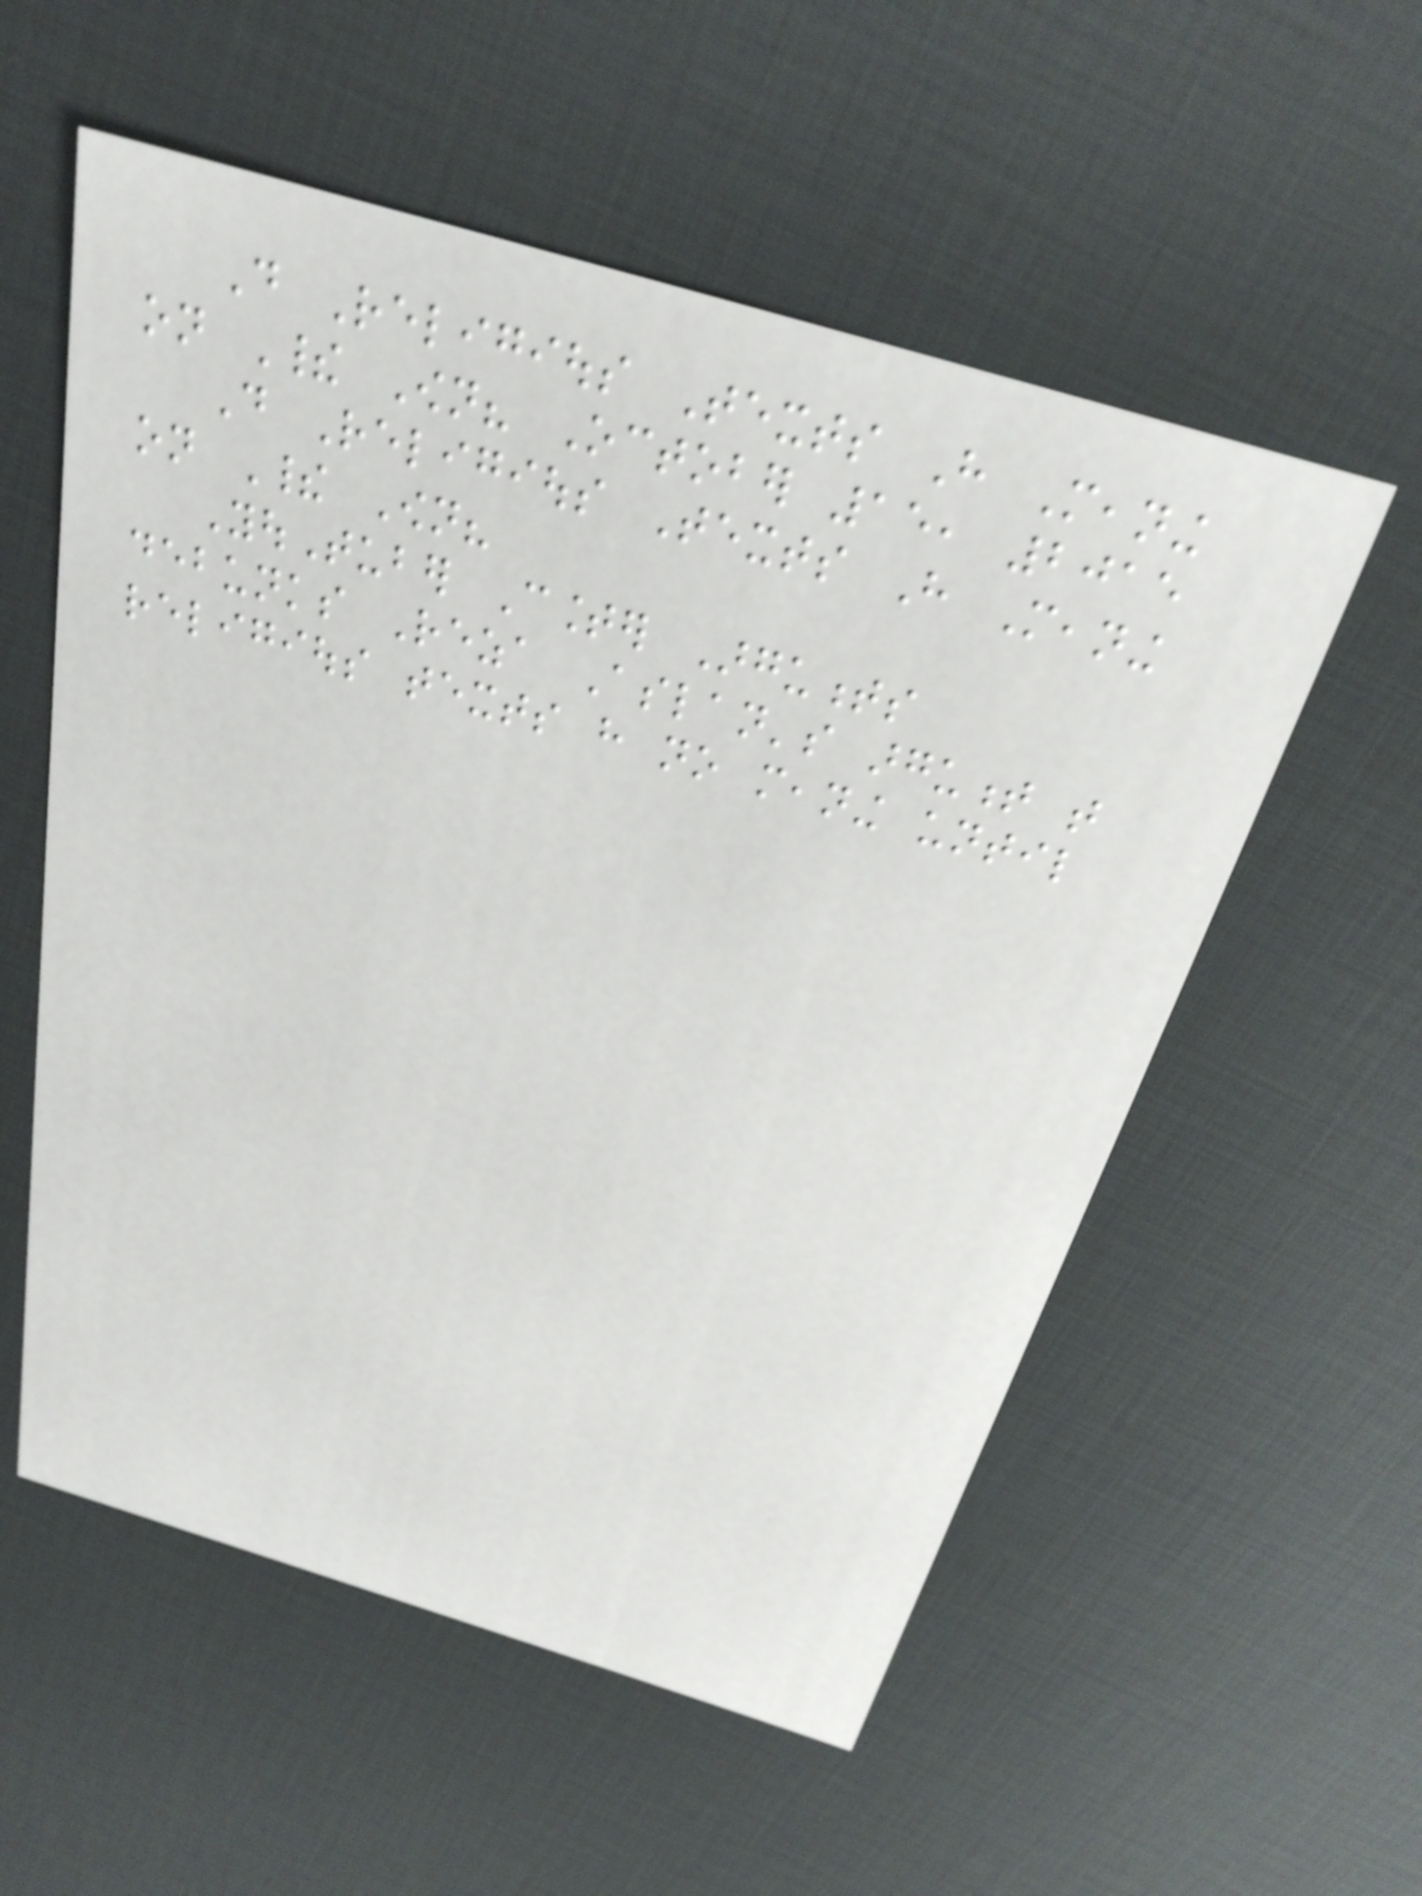Do Religious Texts Have Meaning
on Their Own? October 15, 2015
Do Religious Texts Have Meaning
on Their Own?
YouTuber Counter Arguments
debunks Reza Aslan's argument that
religious texts have no meaning until
